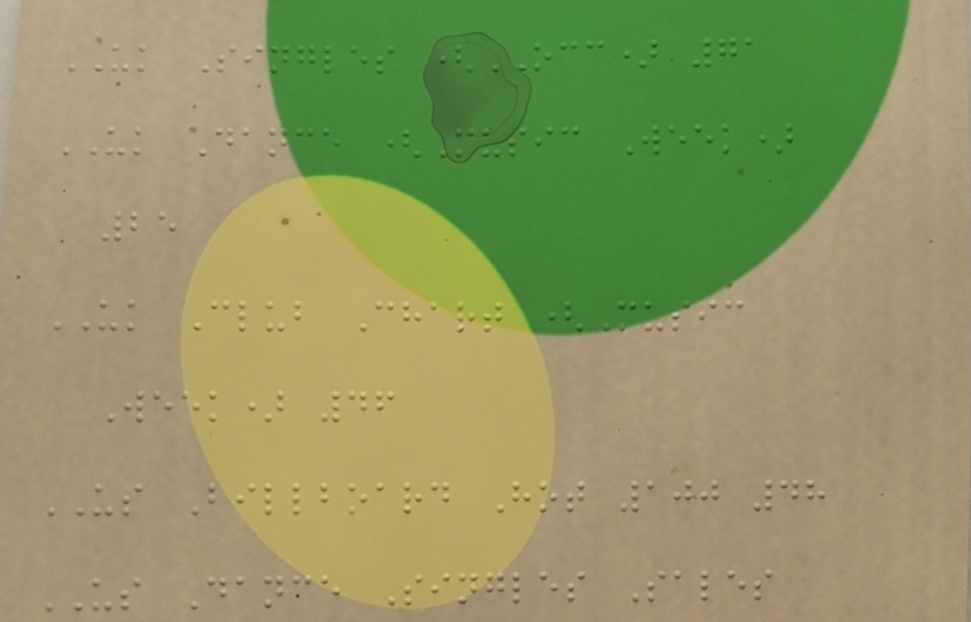UK Singles (OCC) 71
UK Dance (Music Week)
25
UK Club Chart (Music
Week) 46
US Billboard Hot 100 48
US Dance Singles Sales
